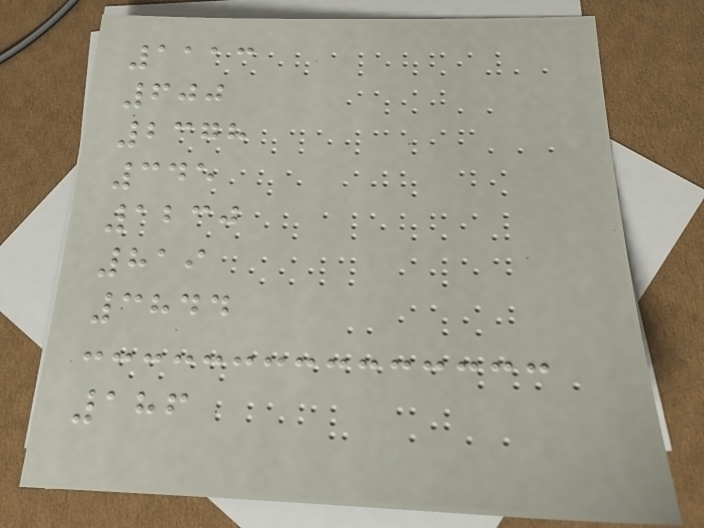1113
600
2378
345
1230
819
3844
186
